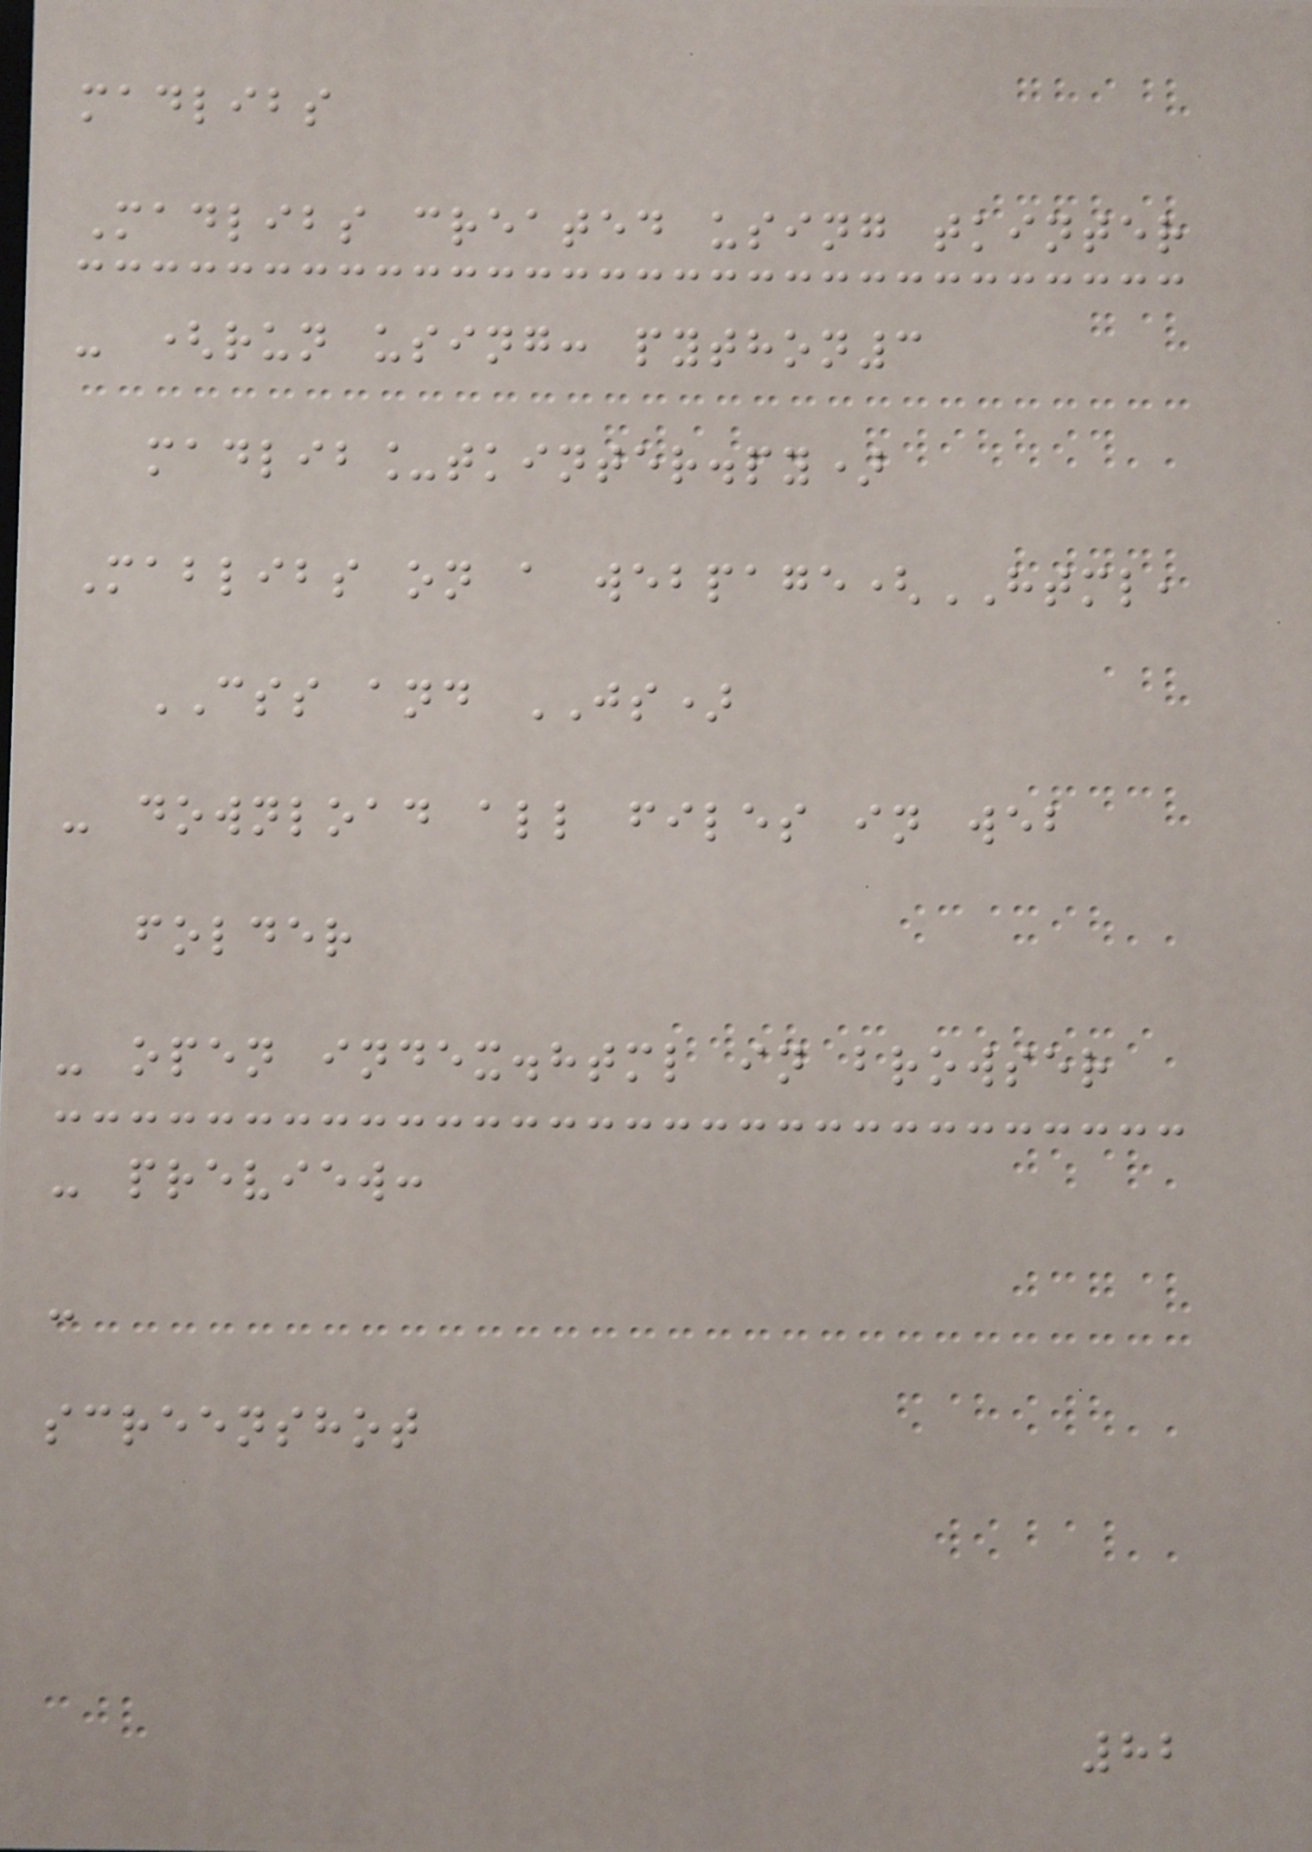madlibs
Madlibs created using tkinter
- (run using: python3
madlib_tkinter.py)
Mablibs on a webpage(HTML,
CSS and JS)
- download all files in web
folder
- open index.html in browser
- preview:
-
screenshot
82
